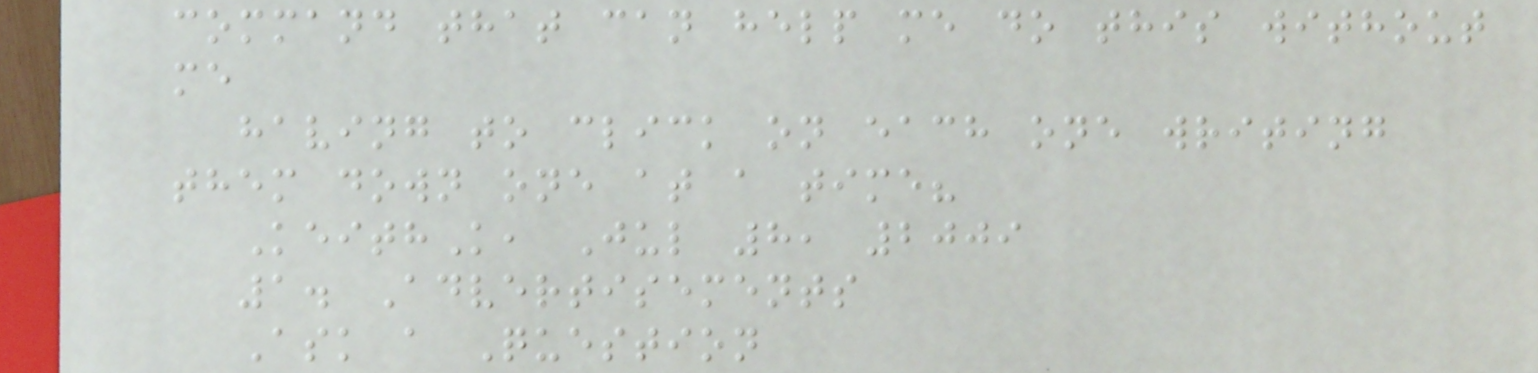command that can help me do this without
me
having to click on each one writing
them down one at a time?
KeithK, Jul 8, 2009
1. Advertisements
Ask a Question
